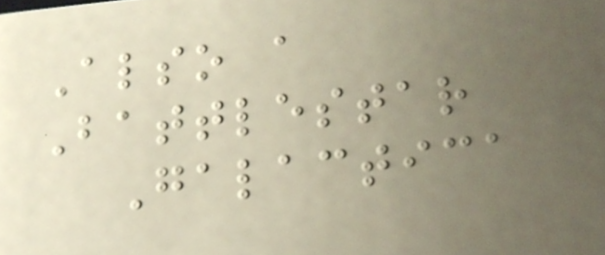Also a
Battlestar
Galactica
